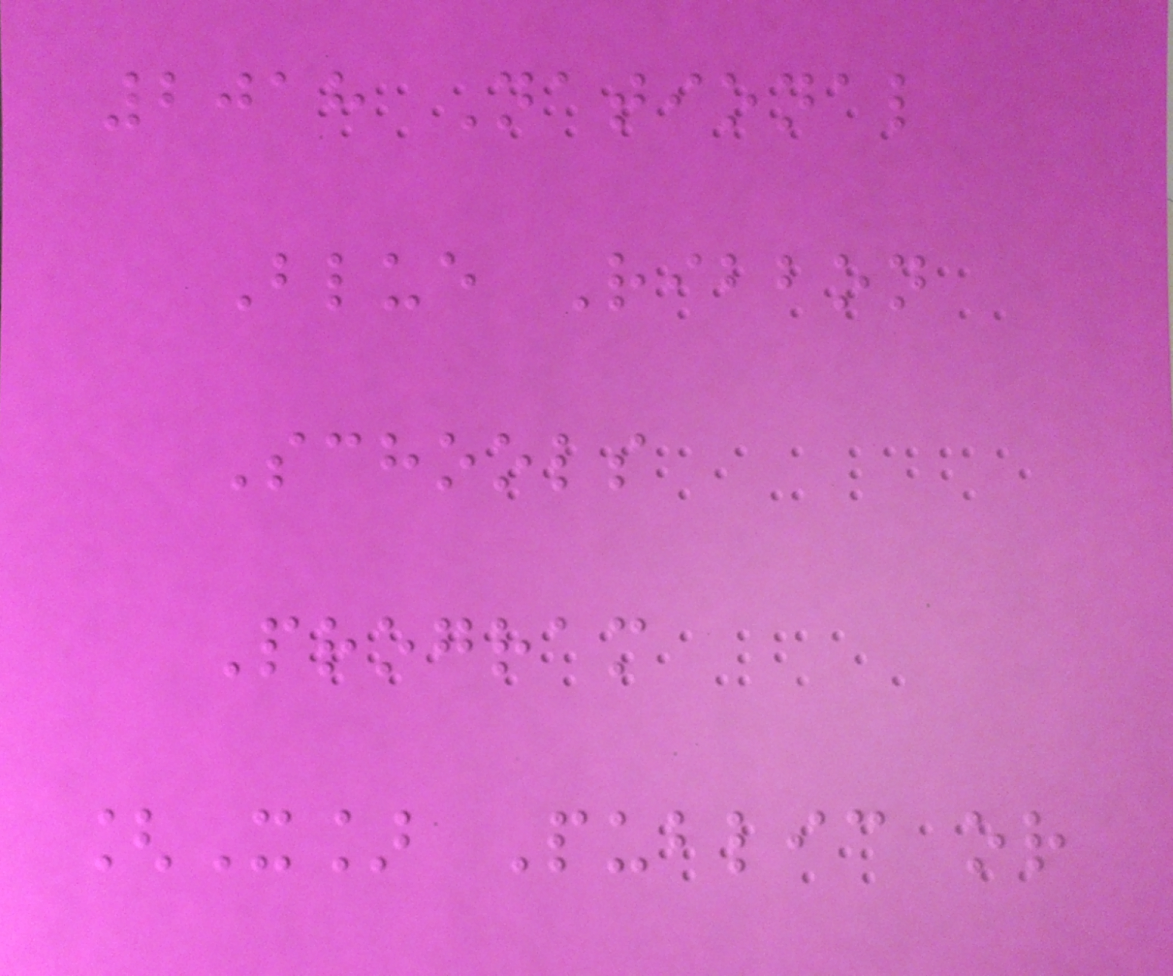2018 National
Blue Ribbon
Schools
Program
[X] Public or
